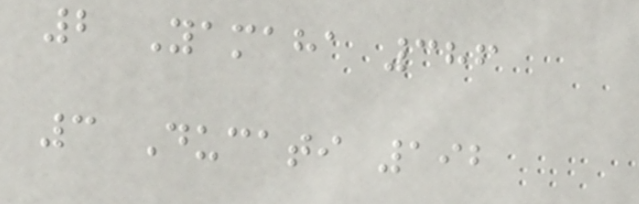2 Yamaha 386
3 Ducati 192
